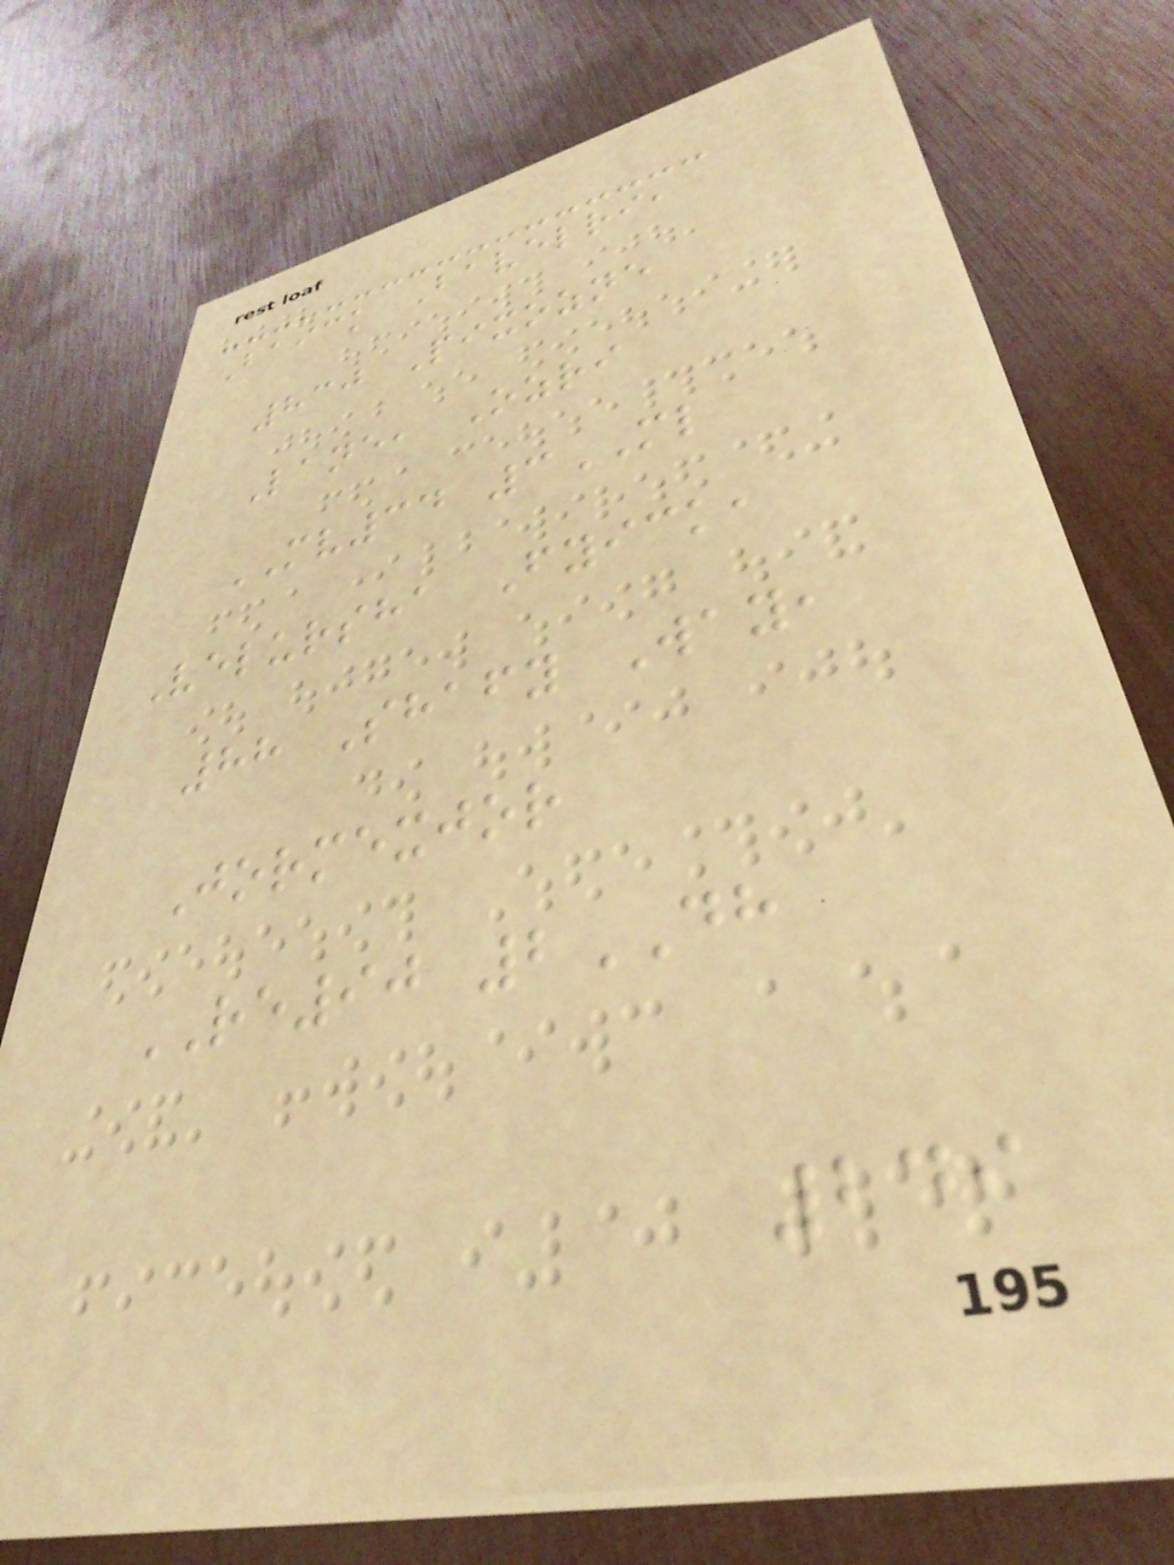Baick Bavelri,
830 Pixozne
Lane, Ozri
MV34 3ML
Velursha Fyick,
88 Shafy Way,
Jormexjor
RE90 2DH
249
